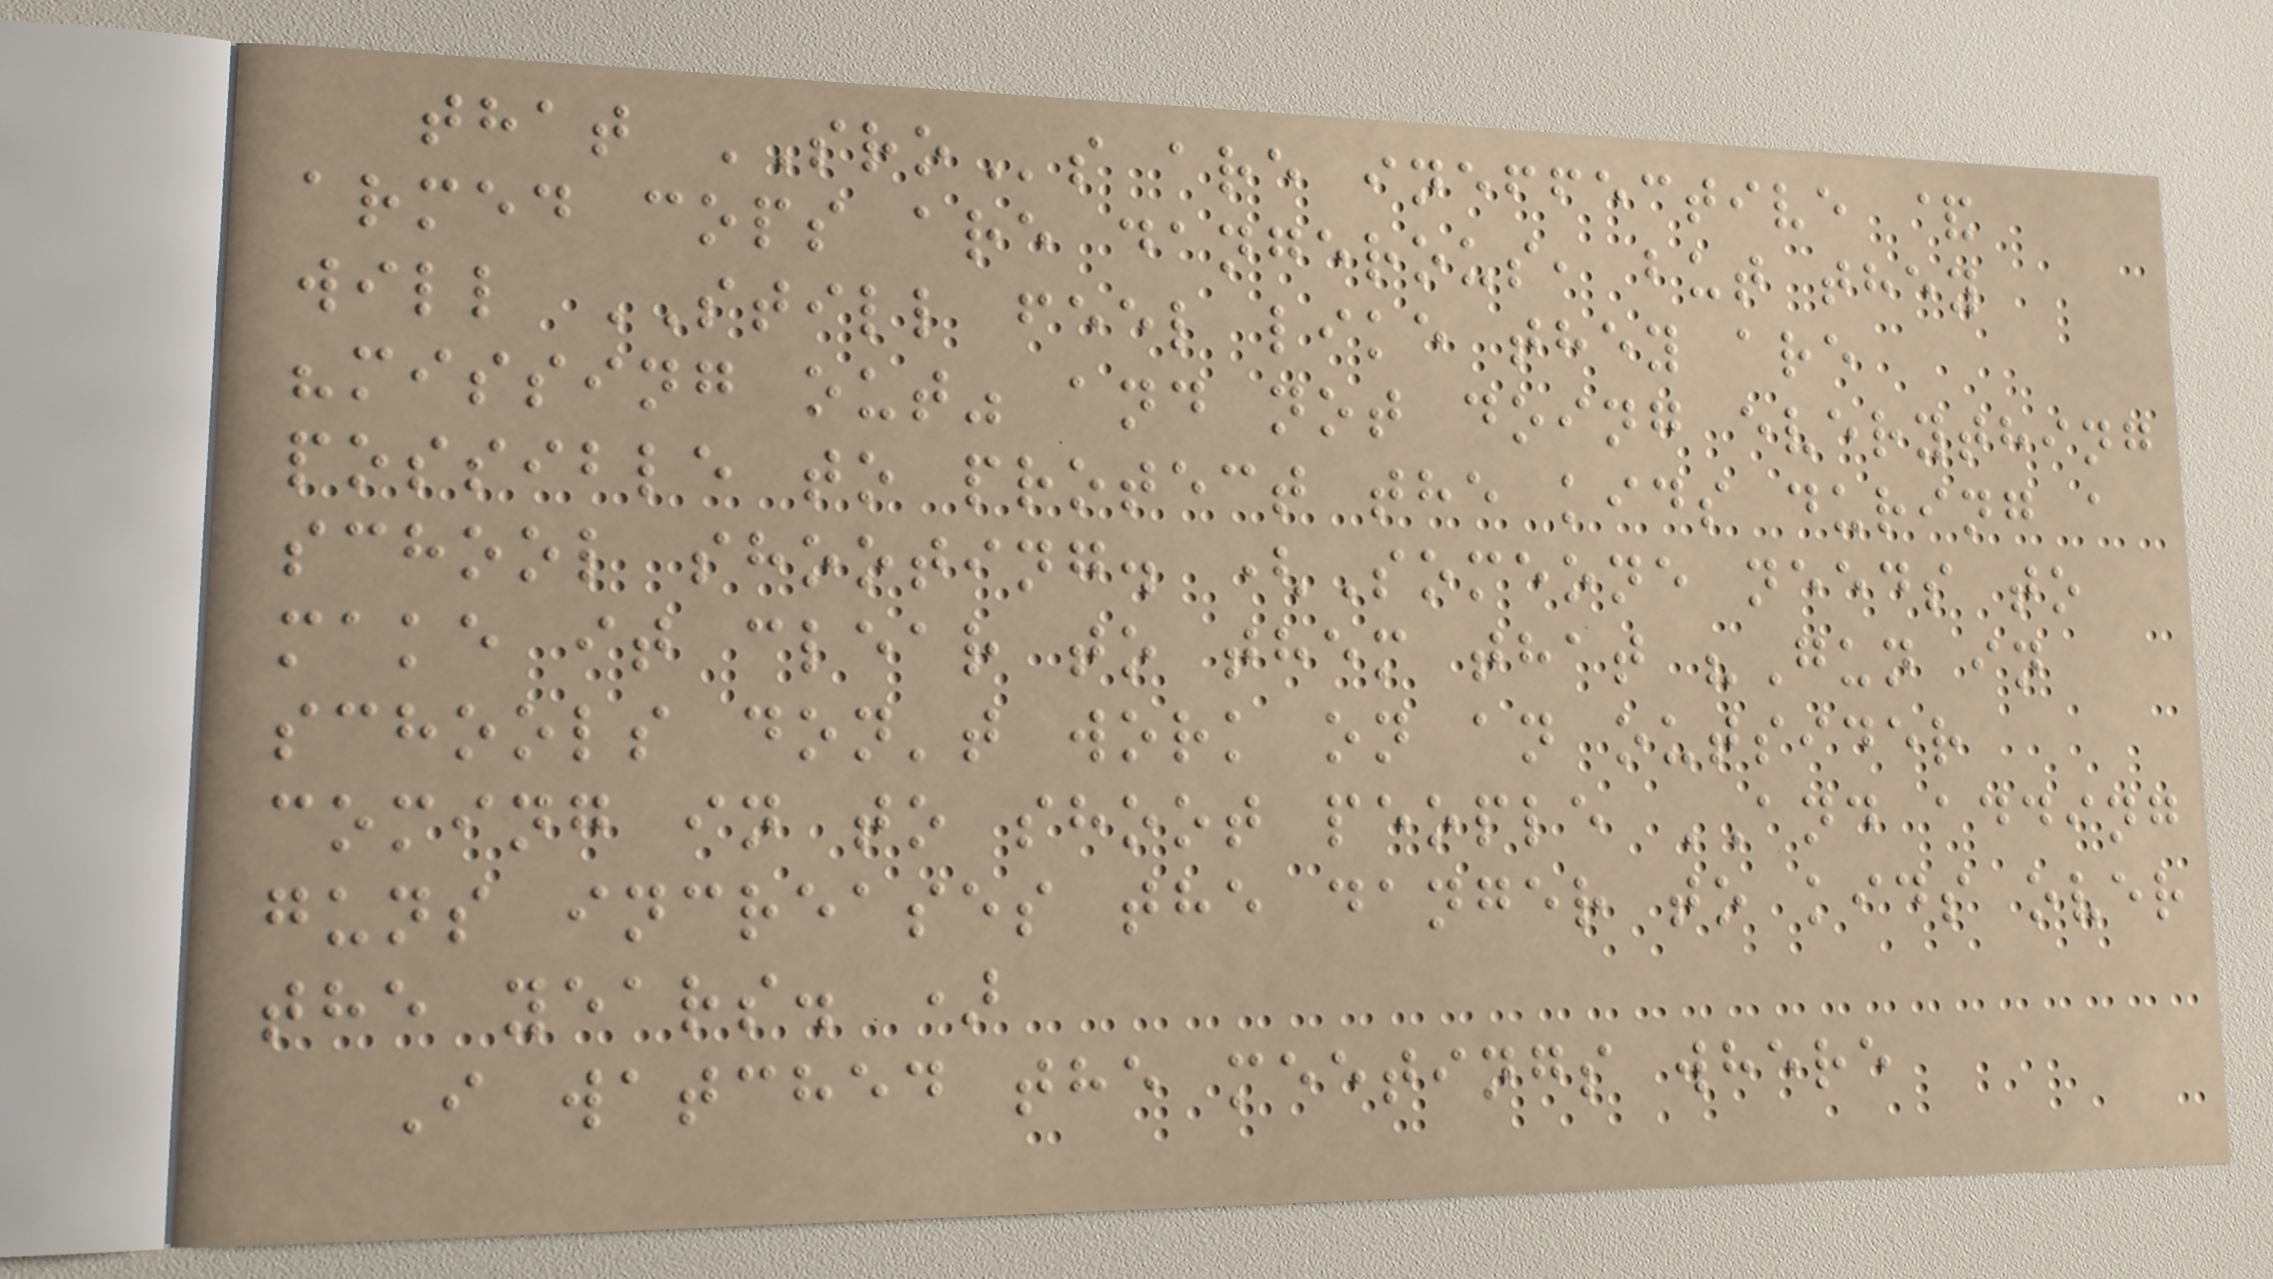that SROs are ineffective &
armed cops are dangerous, but they
will STILL feel like they are
"missing out" and not doing everything
possible to protect the kids during a
school shooting. (Someone needs to
make it clear to them that "Gun in
schools don't work on an outsider
coming in to shoot people AND adding
guns increases the danger to kids over
the years. )
I watched the meetings where
